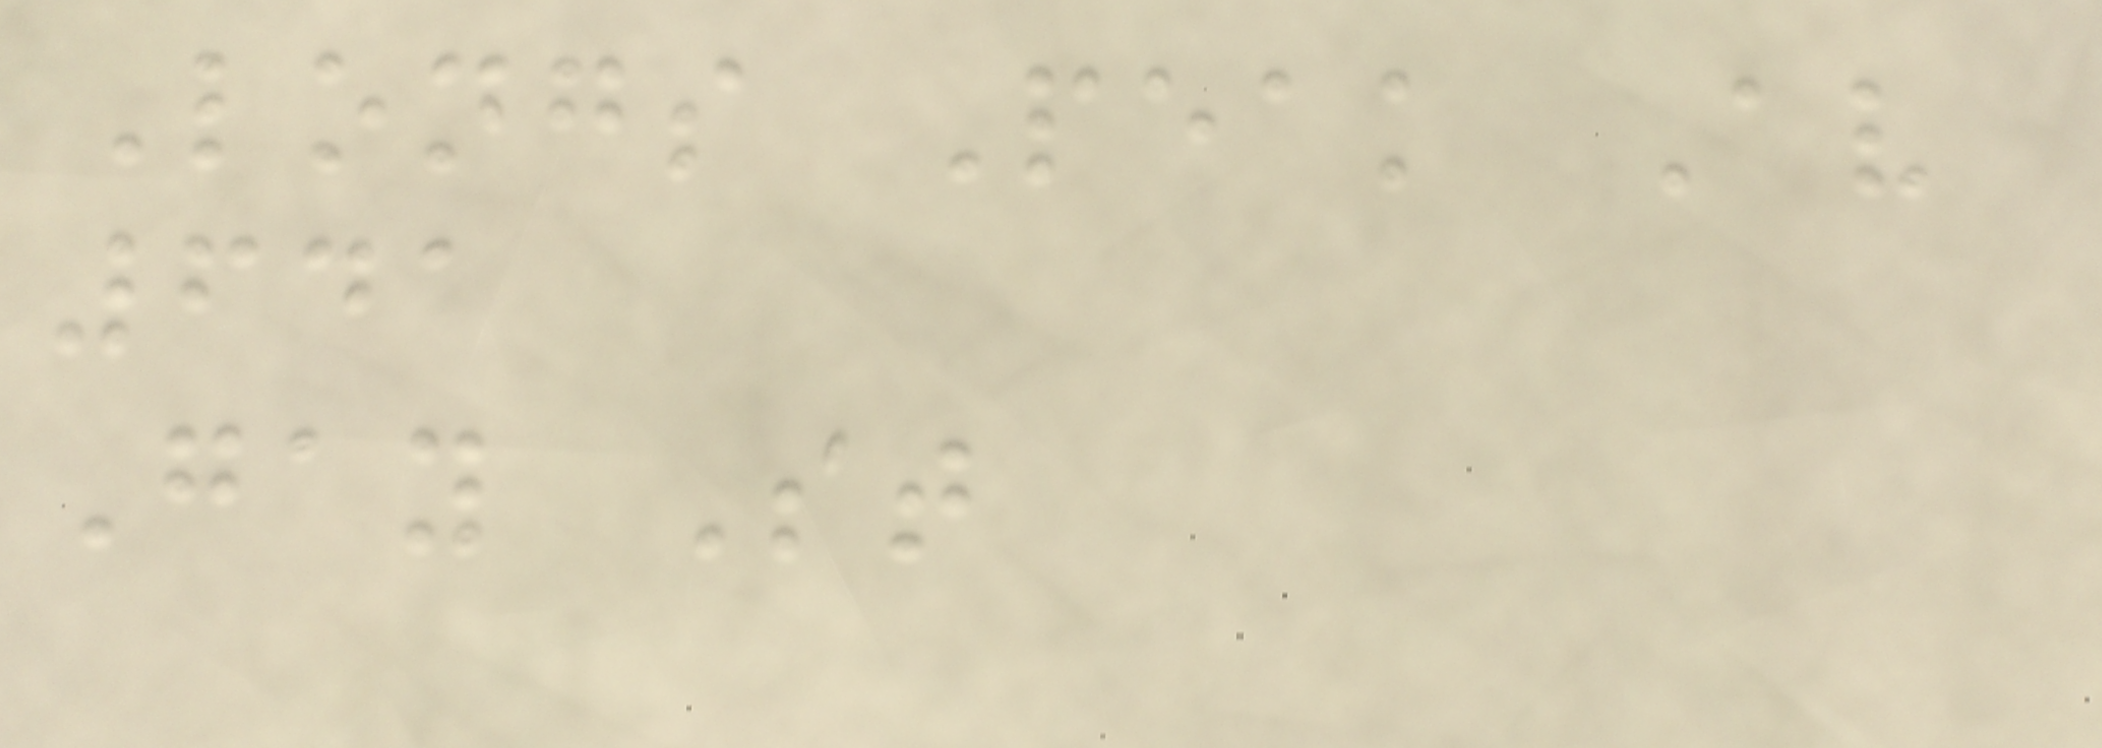Longs Peak Av
641
Gay St
